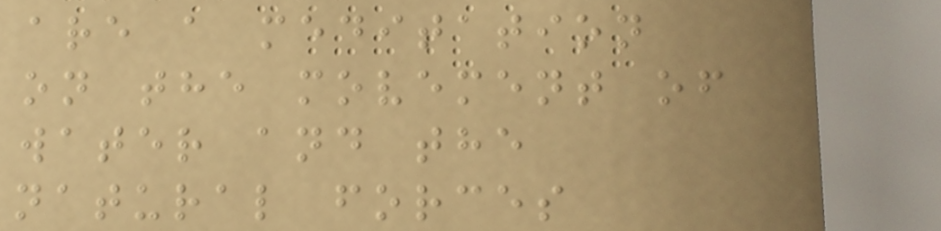are a meditation
on the movement of
water and the
natural forces
